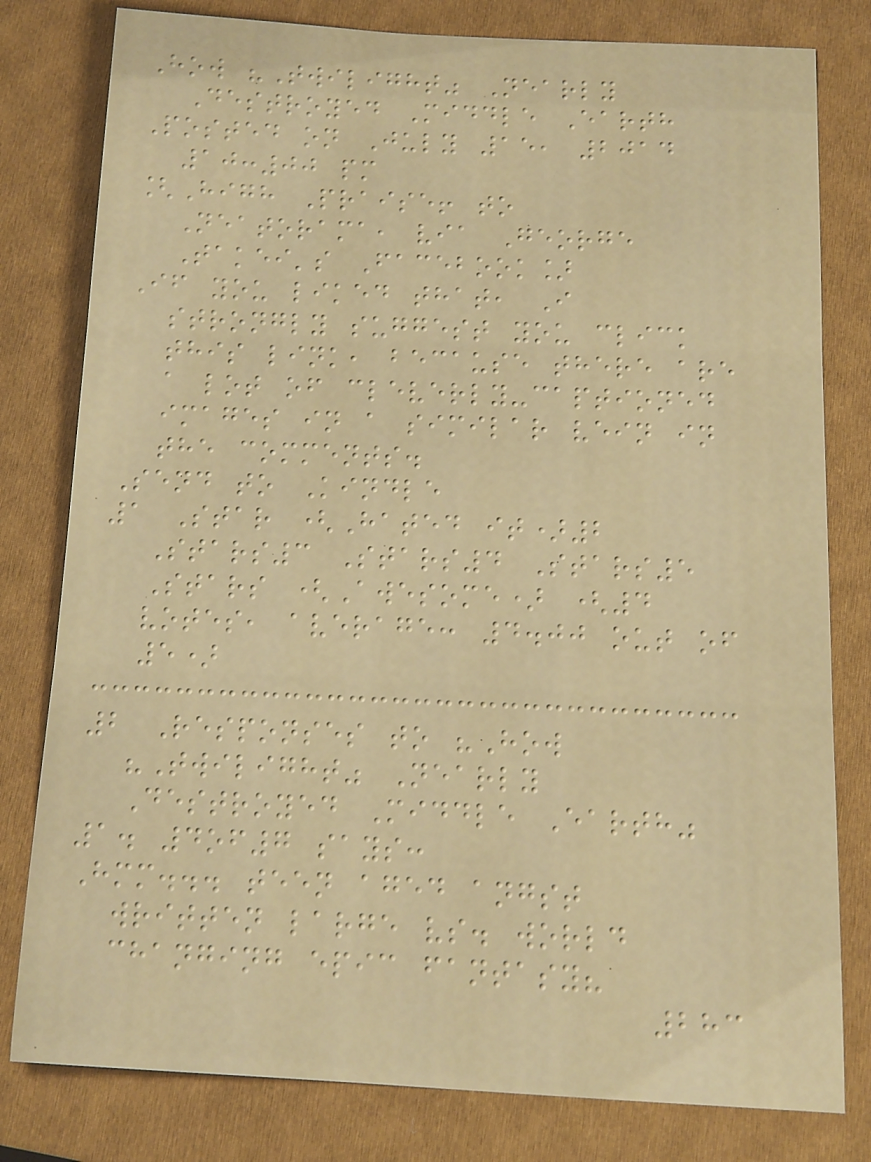How "Twilight" Nearly
Destroyed Middle Earth
Posted on July 15, 2014
10:00 pm
[High Praise! to
Neatorama, via George
Takei's Facebook]
If you liked that, I
strongly suggest you click
this link, because there are
a lot of cleverly-captioned
images in a similar vein in
the comments.
Send to Kindle
1 Star (Hated it)2
Stars3 Stars4 Stars5
Stars (Awesome) (4
votes, average: 4.00 out of
5)
2 Responses to "How
"Twilight" Nearly
Destroyed Middle Earth"
1. 4of7 says:
Hmm... teen aged angst
written large vs. world
changing epic fantasy?
283
